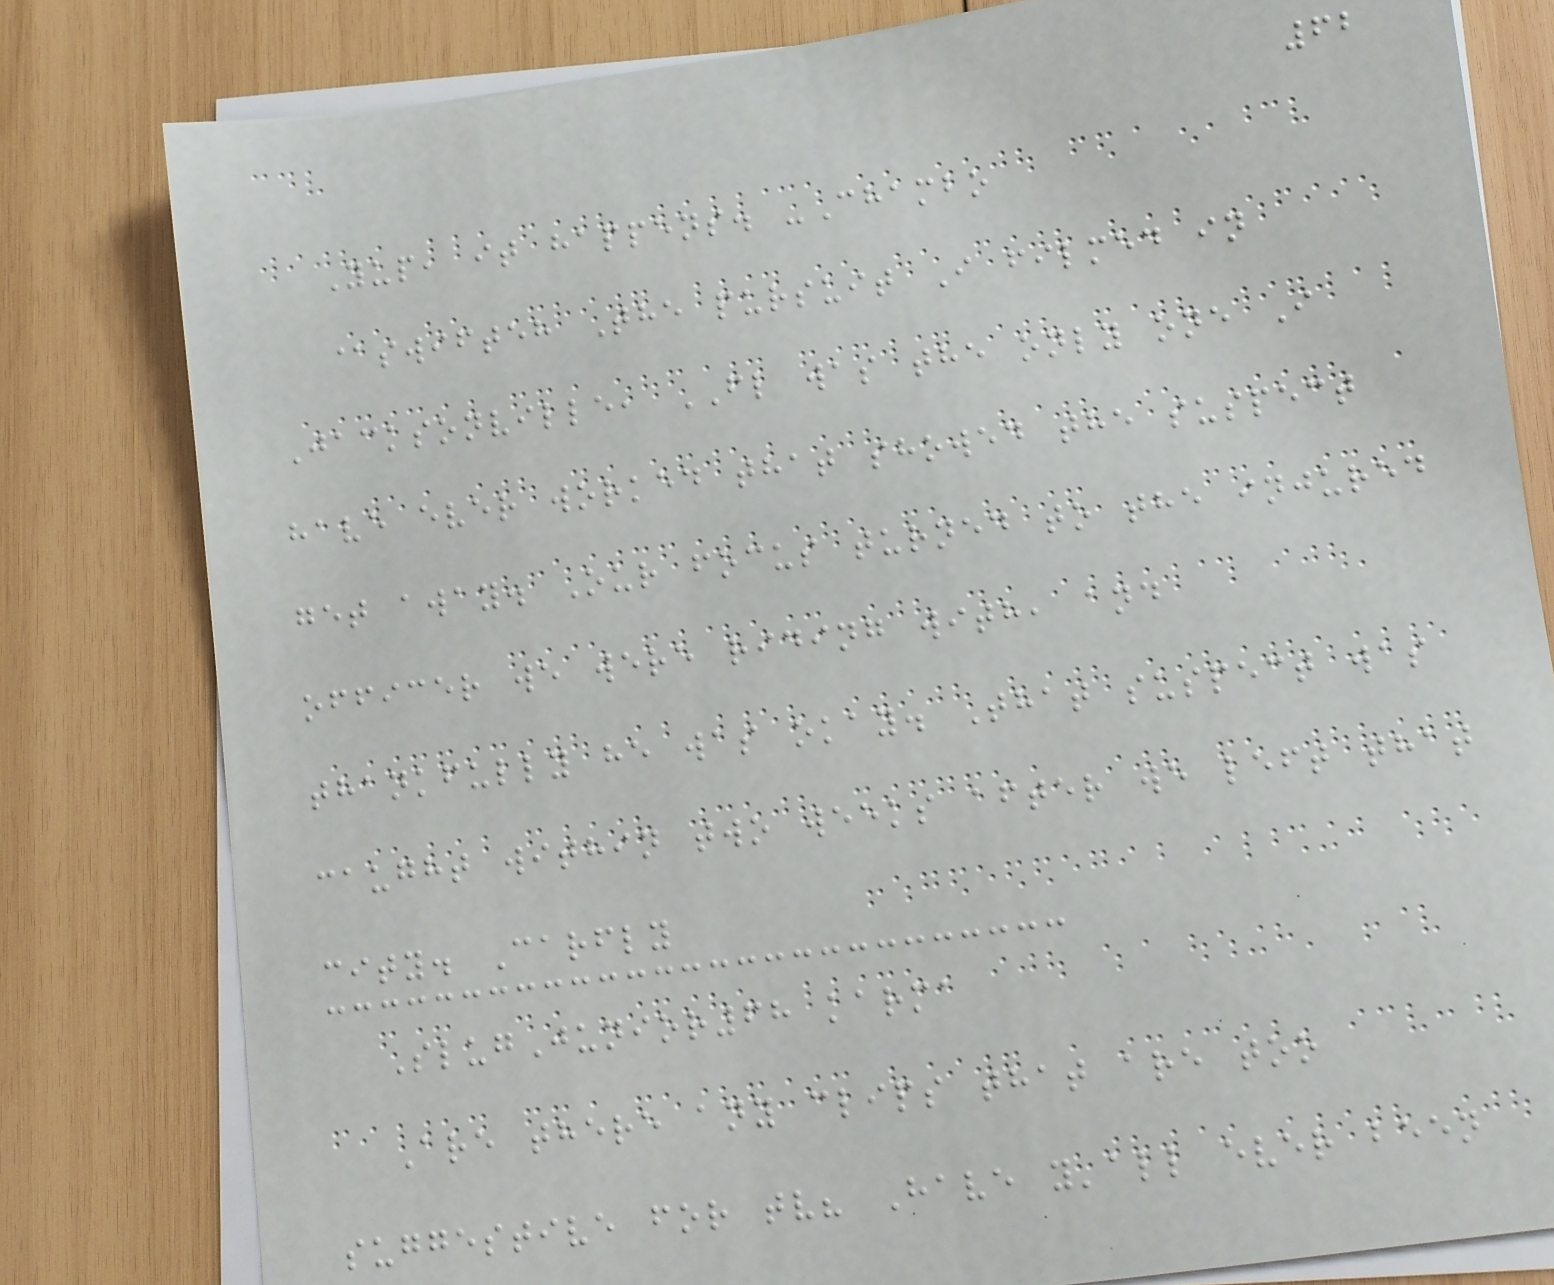62
Yup, it happens. -Chambo
@swifteh The pursuit I filmed in
Jacksonville, FL was the only one I
have ever worked that showed the suspect
get away. Our focus turned to the injured
officer we were riding with, and
thankfully he was okay. That suspect was
caught within two weeks after we left that
city. Carfly
SlugJunior68 karma
Are there any clips that are too
suggestive for tv? Have y'all ever been
